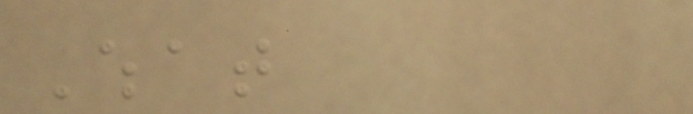What
